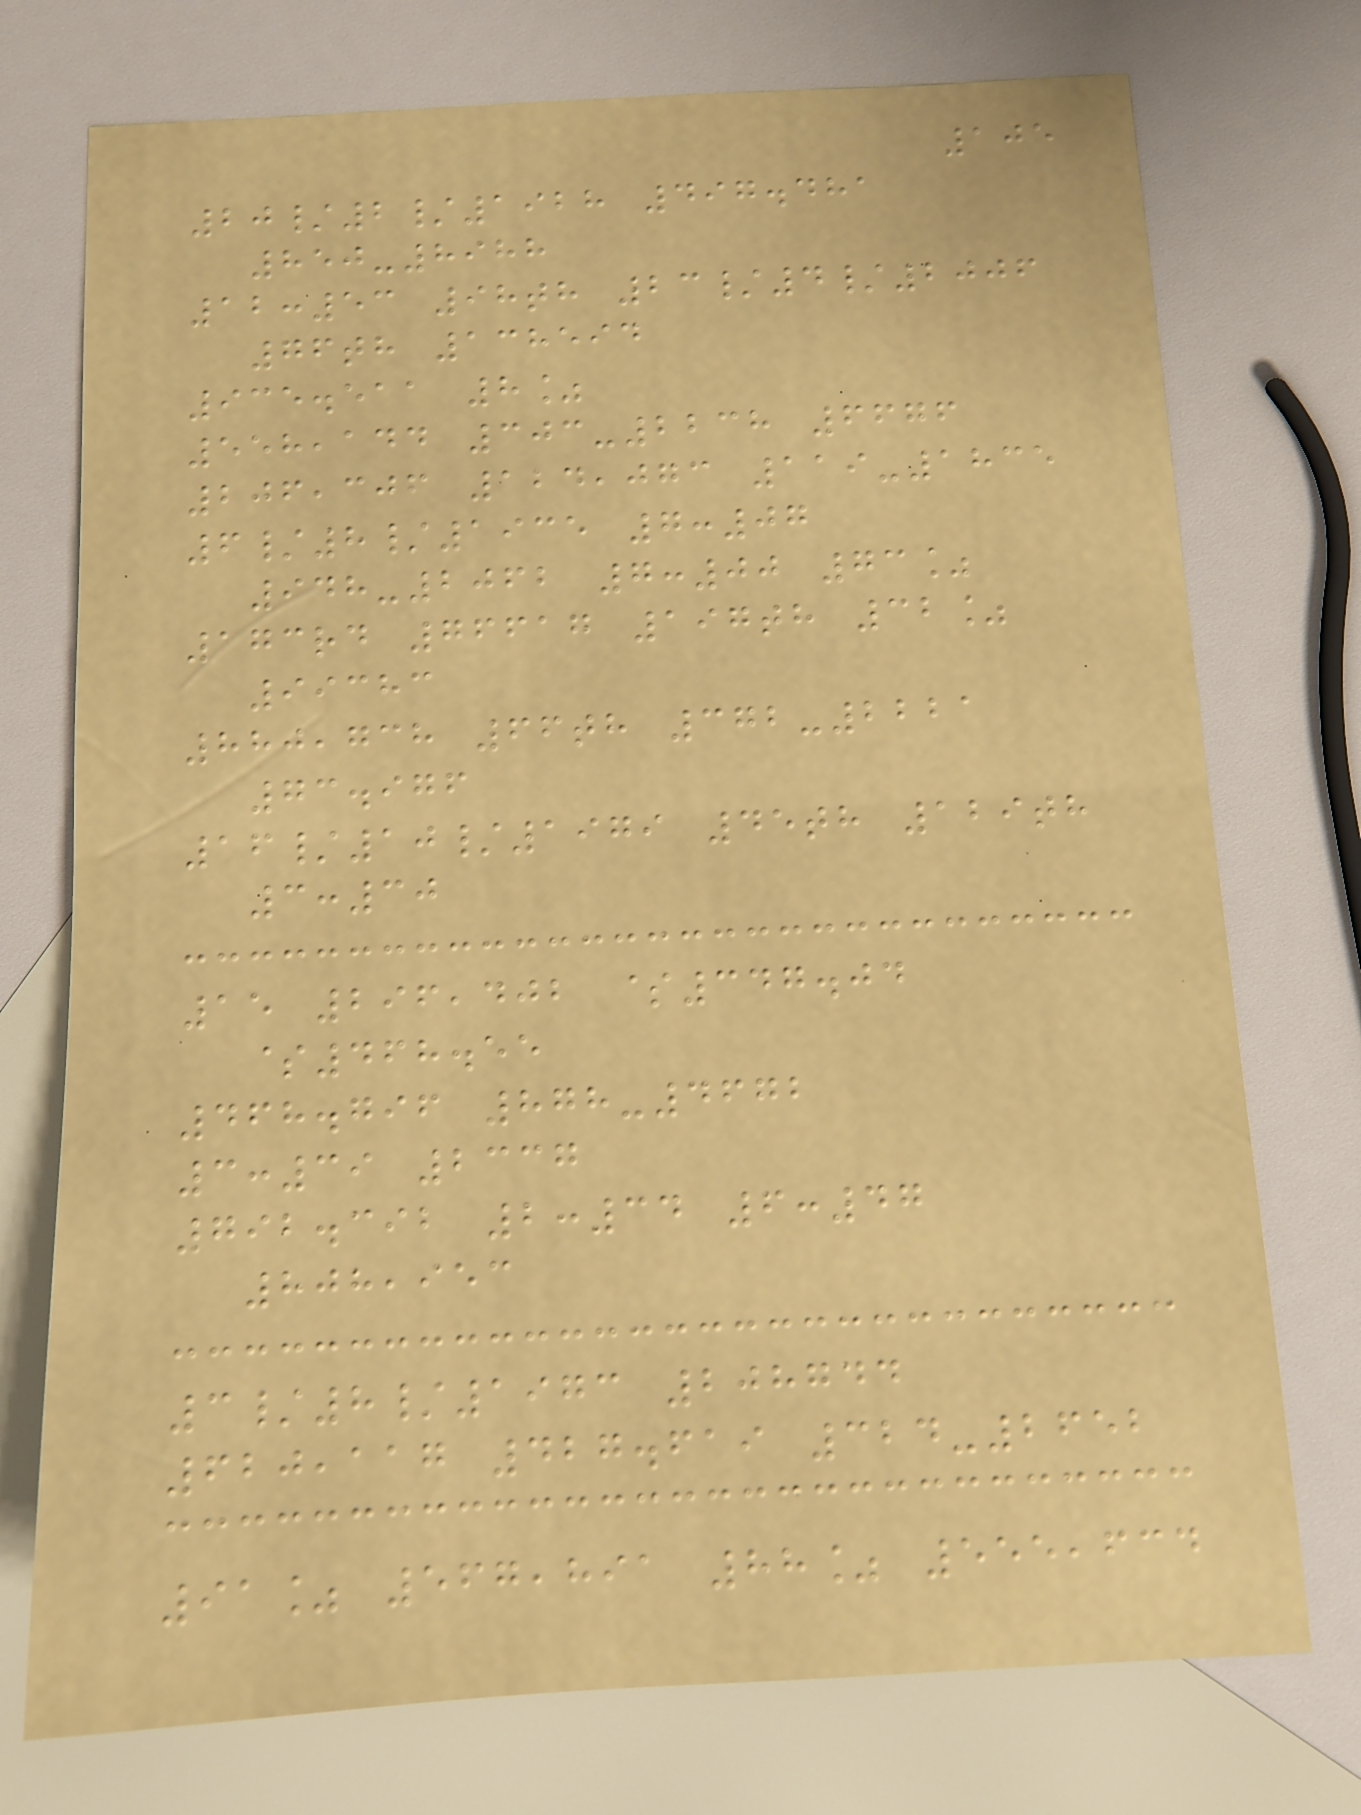105
20/2/1928 497.481
850-8988
12:53 98th 23/4/2006
76th 138594
935.511 8%
558,144 303-2238 6676
206,306 124,073 119-1835
6/8/1935 7:07
948-2062 7:00 73%
173rd 76617 197th 32%
99383
880,738 66th 372-2221
73.976
16/10/1979 45th 129th
3:30
15 296,402 $347.04
$468.55
468.796 878-4672
3:39 2337
792.392 2:34 6:47
808,953
3/8/1973 208744
620,117 427.619 324-2652
91% 567,891 88% 555,634
